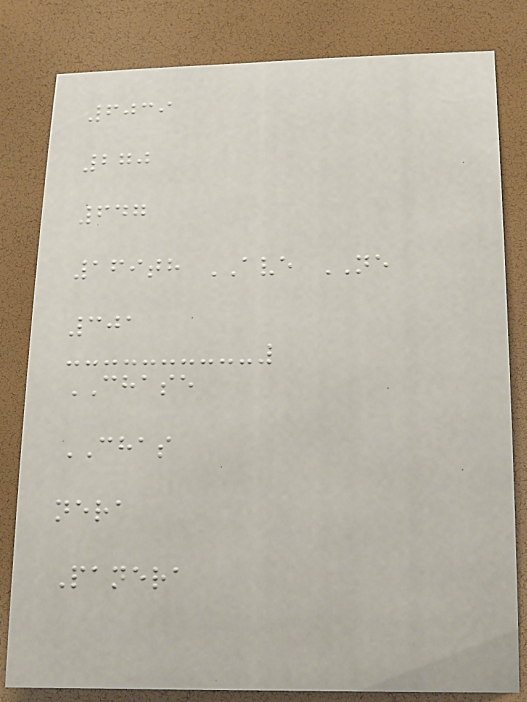6039
270
647
169th AVE NE
301
CHASE
CHAS
nera
Panera
